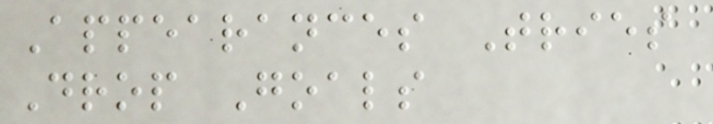Appearances Tries
Drop Goals
